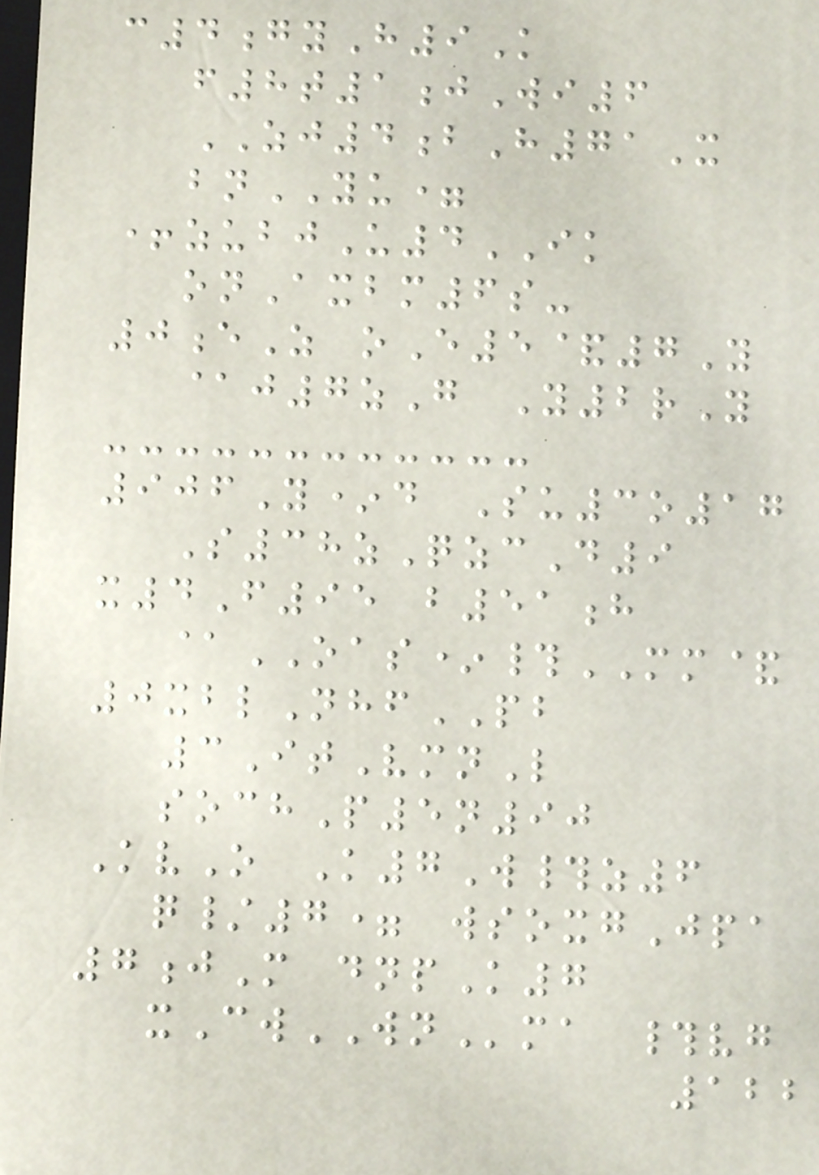c4gyH9K
f8t1jWi6
ZJ4bH71X
bnYU=
+zubjU4IK
onAxbm6s-
0eZ oE5&7Y
@j7zG Y2rY
906Y*d Su3o17
S38zQzcD9
x4F95 b51h
@OAS*#MM&
0xblNhfPB
3ItVmnL
sochP5n90
KvO K7W#z6
q/7= wsoxgJpa
7jM dnpK7
xCwWNma #vg
122
